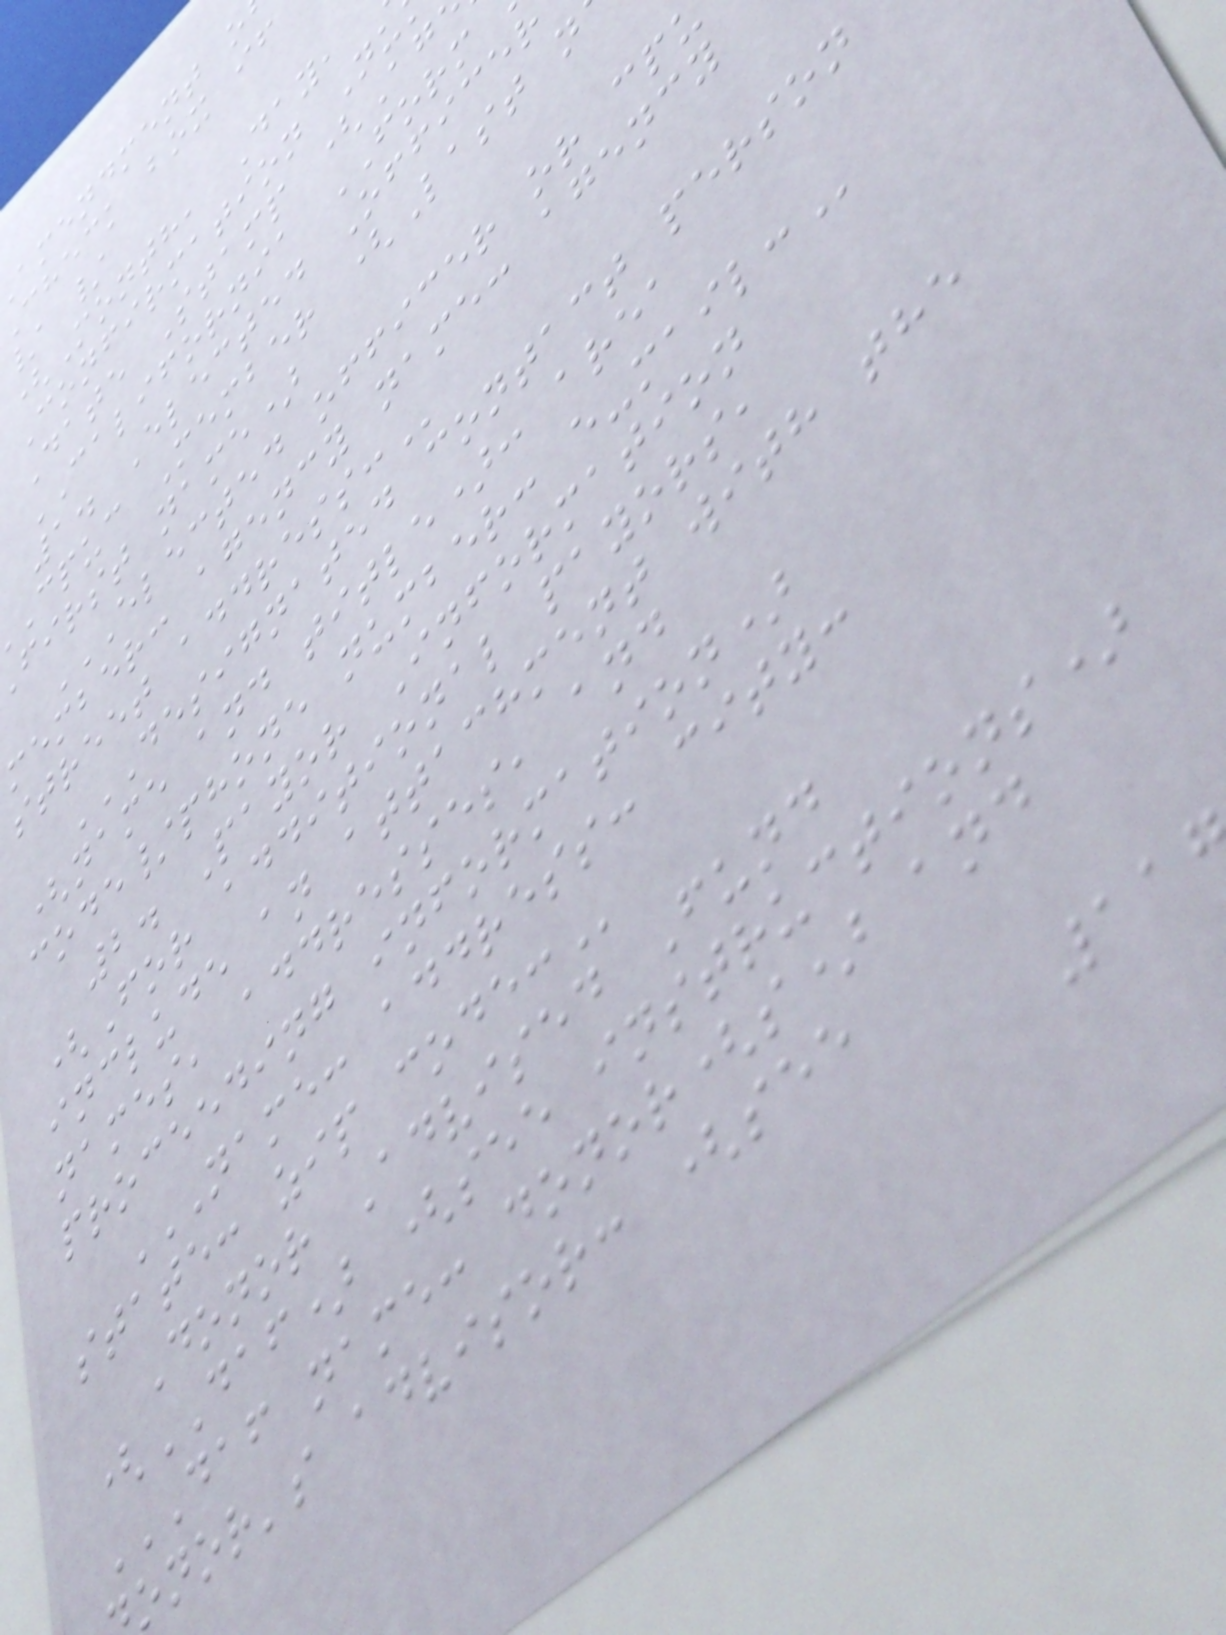amendment o
check box if
/ /
(Month, Day,
Confirmation Nu
Date Stamp (Ag
CALIFORNIA FORM
1. Elected Officer
cpuc Member (Last n
first name)
member: agency name: agency
street
DESIGNATED CONTACT PERSON
(name and title): area
code/phone number:
2. Payor Information
(For additional payors,
include an attachment with the
names, addresses, and
proceeding information)
NAME: ADDRESS: CITY:
state: zip
Donor Advised Fund
(DAF) (see instructions)
DAF NAME: DONOR(S) AND
onor's advisor: (see
